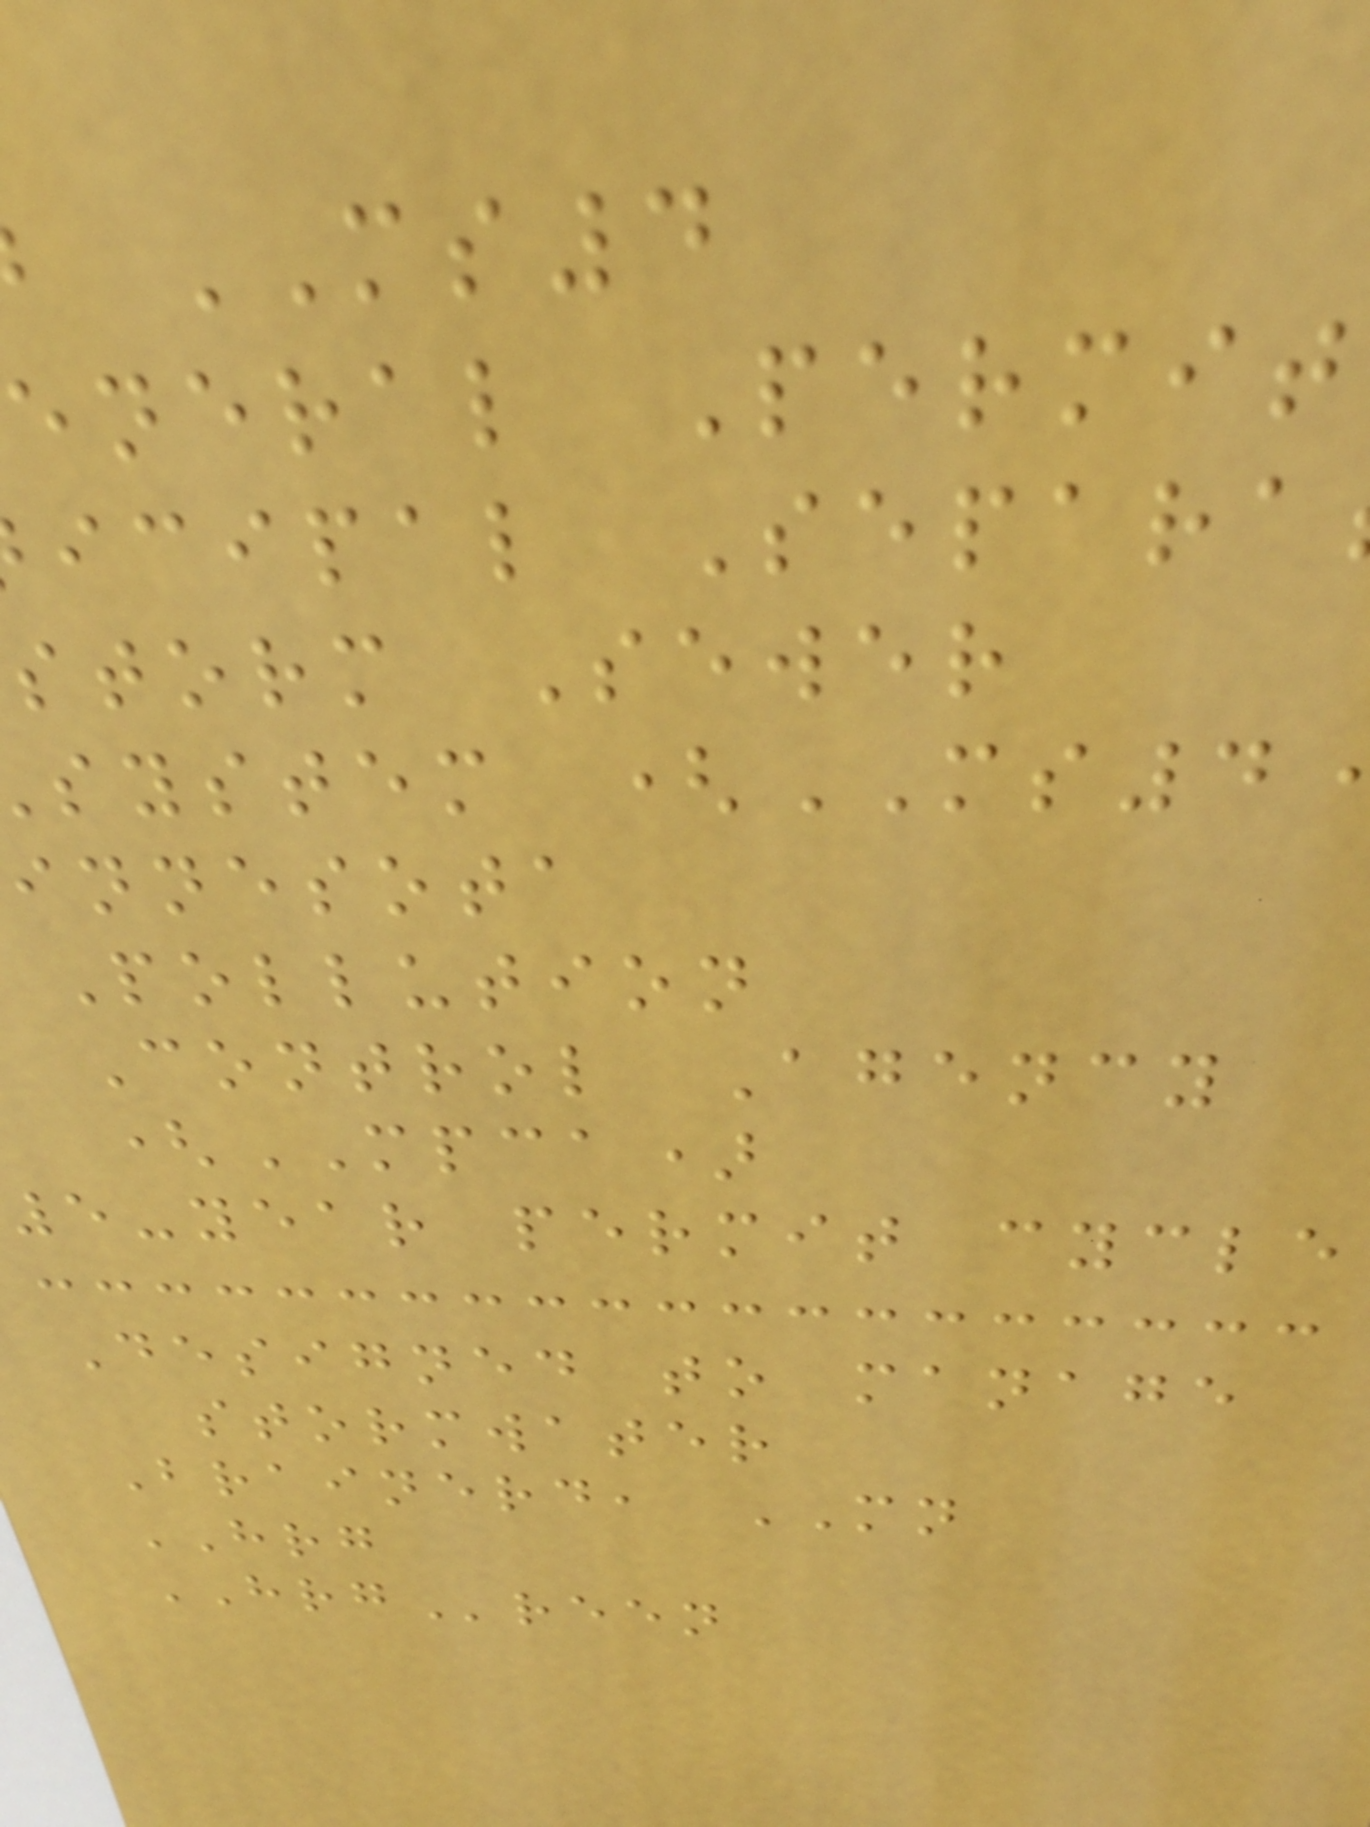MS4
eneral Permit
icipal Separa
storm Sewer
system (MS4
innesota
Pollution
Control Agency
(MPCA)
5-year permit cycle
Designed to manage
stormwater
Brainerd, MN
HRG
HRGreen
